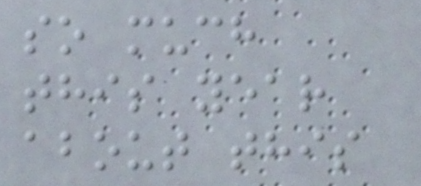so much
this year
about this
